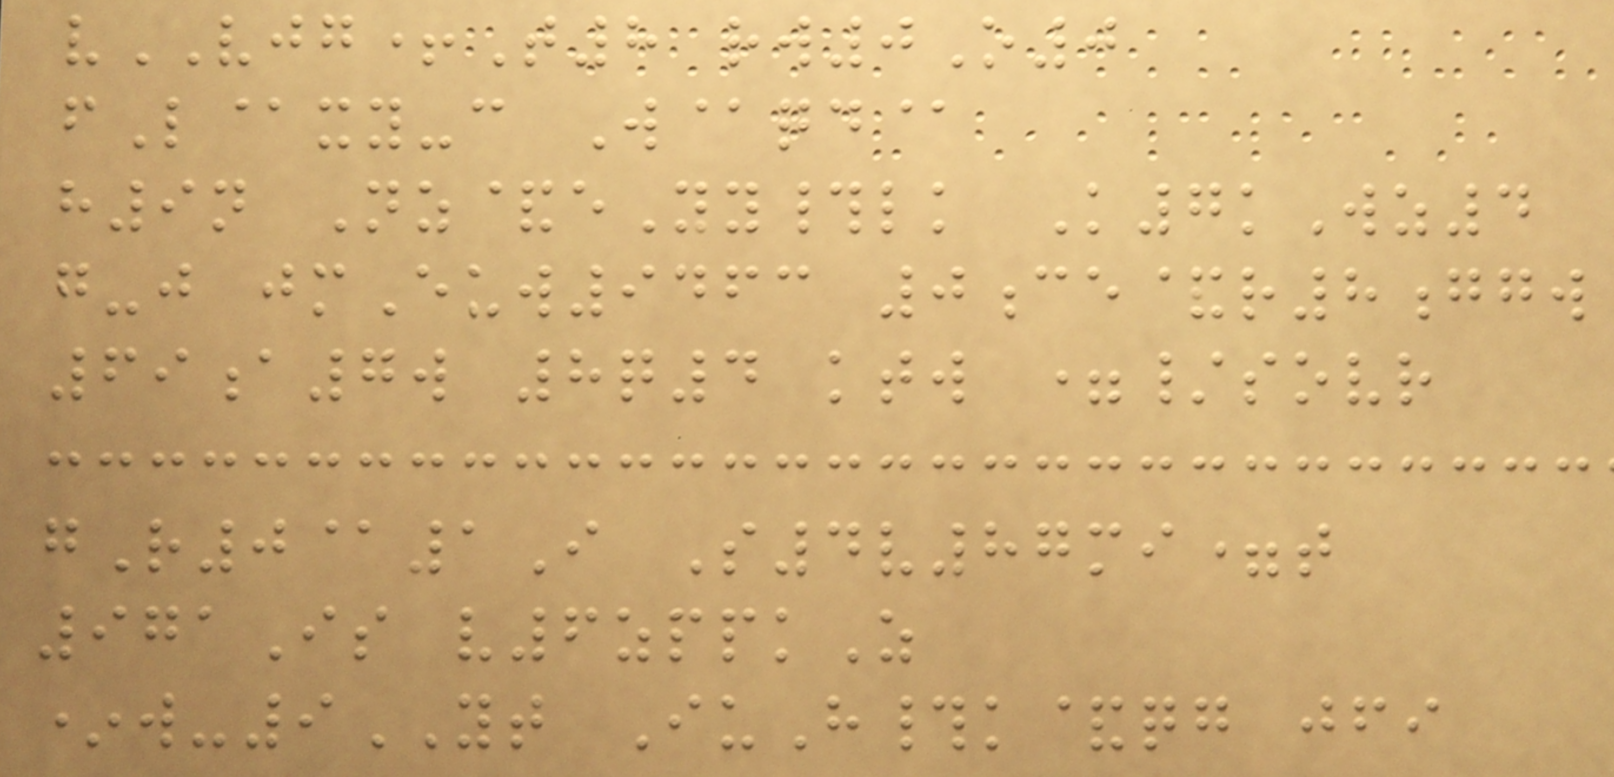vVJG+T8 rw0O0
fL@xy-c W@qd@
h9n Nz&eYy#lk K7kWz4
g-j jmEuw9463 0ce&r8ggw
69a7w 8q4 ktw =/sovr
gR0@1I S4v87mi=t
971Is v6zppkZ
*w-9YT IuH#k&qg jfi
